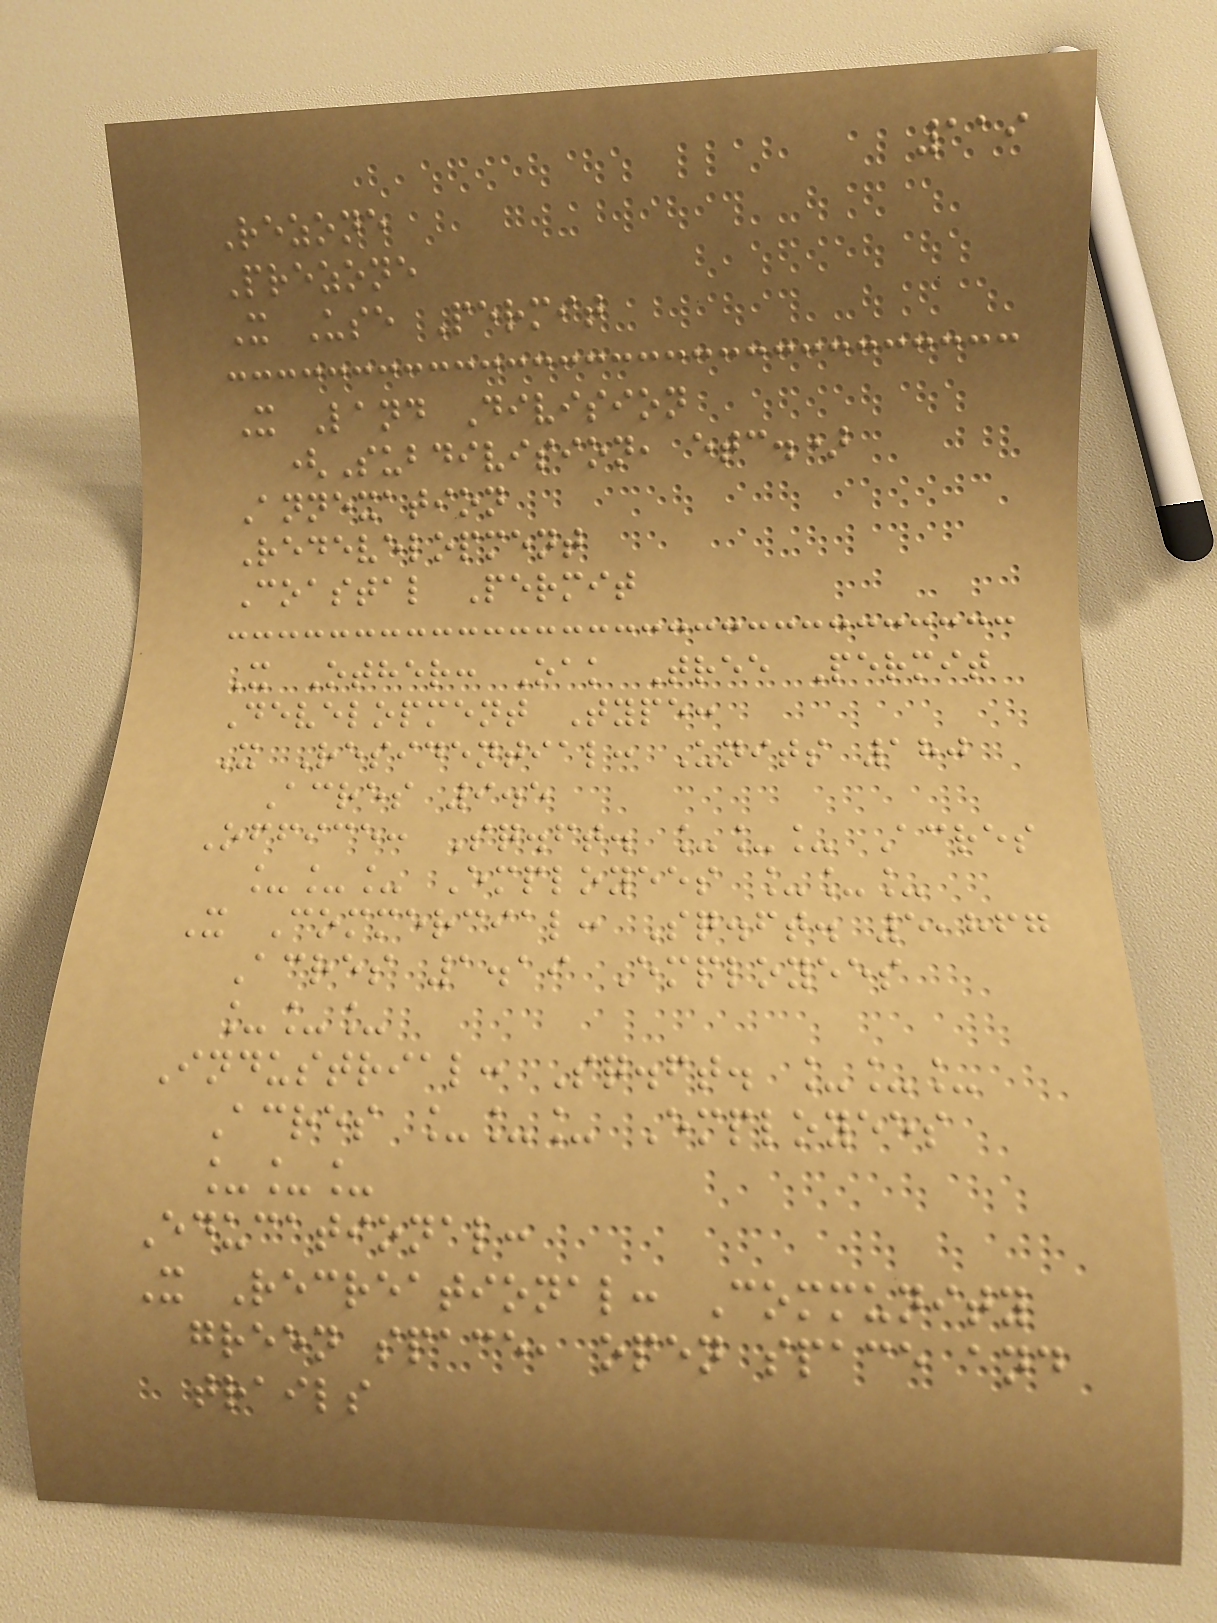119
Rezone
Prezone
X Use Permit
X Land Division
(Subdivision, etc.)
Annexation
Redevelopment
Coastal Permit
X Other: Oak Tree Permit
Development Type:
X Residential: Units 180
Acres 9.5
Office: Sq.ft. ___ Acres
___ Employees ___
X Commercial: Sq.ft. 5,867
Acres 1.19 Employees
___
Industrial: Sq.ft. ___
Acres ___ Employees
___
Educational:
X Recreational: Community
green space, open space and
trails
